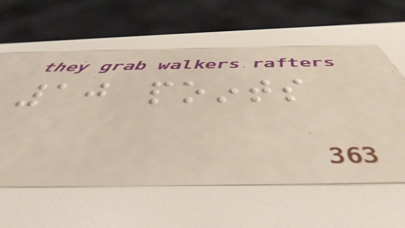10 points
